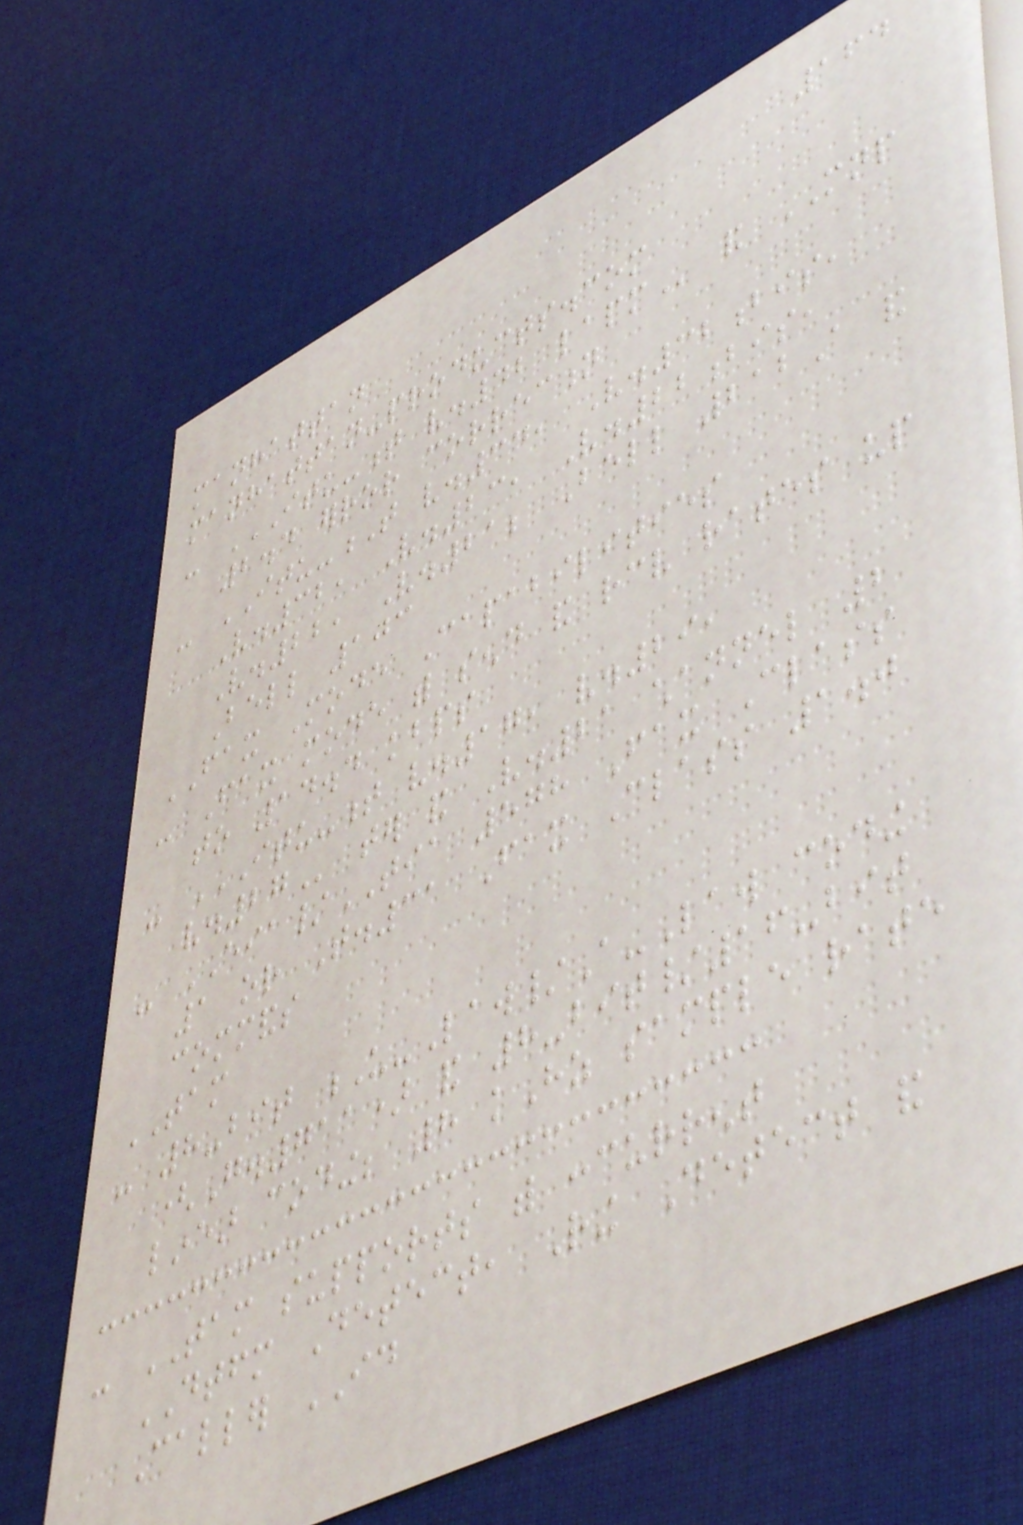164
manhattan
manhattan-products.com
- ITU-T V.42 LAPM and MNP
2.4 error correction
- ITU-T v.34, V.32bis,
V.32, V.23, V.22bis,
V.22, V.21; Bell 212A and
Bell 103
FAX Mode Capabilities
- Fax mode with send and receive rates up
to 14.4 kbps
- ITU-T V.17, V.29,
V.27 ter and V.21 channel 2
- EIA/TIA 578 Fax Class
1 or T.31 Fax Class 1.0
commands
TAM
- 8-bit U-Law/A-Law coding
(G.711) and 8-bit/16-bit
linear coding; 8 kHz sample rate
- TAM supports with concurrent
DTFM Detect, Ring Detect and
Caller ID
